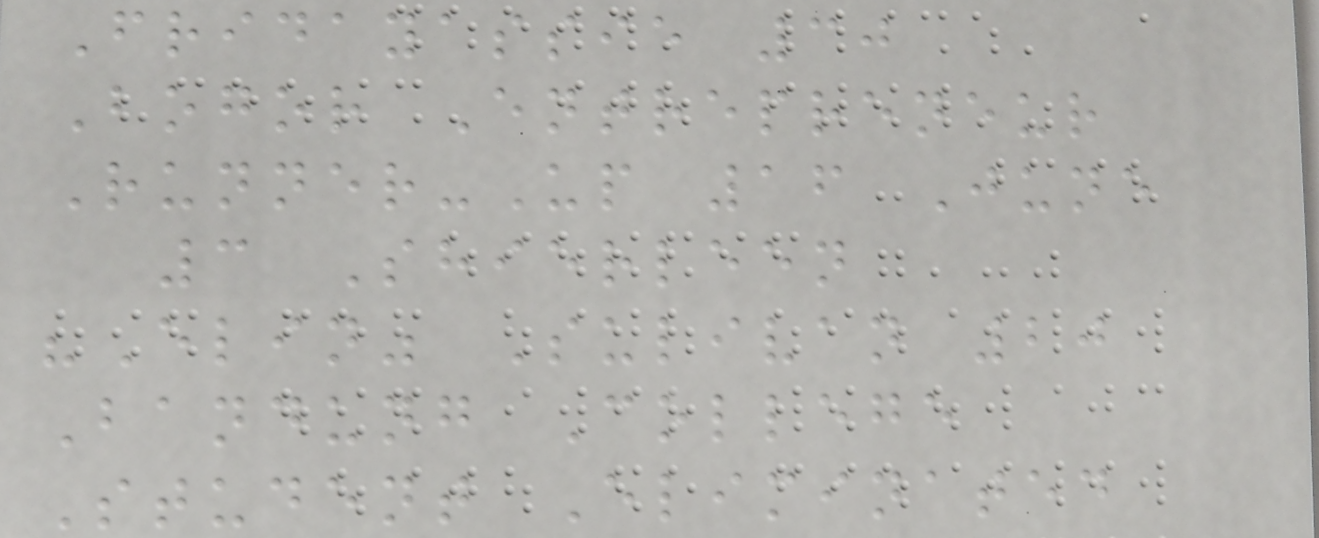Fridayassie 30
Bogor Entrepreneur
Runner-Up 16 June
3 Shierleen
"Elin" Sulivan 20
Bandung College
Student Eliminated
